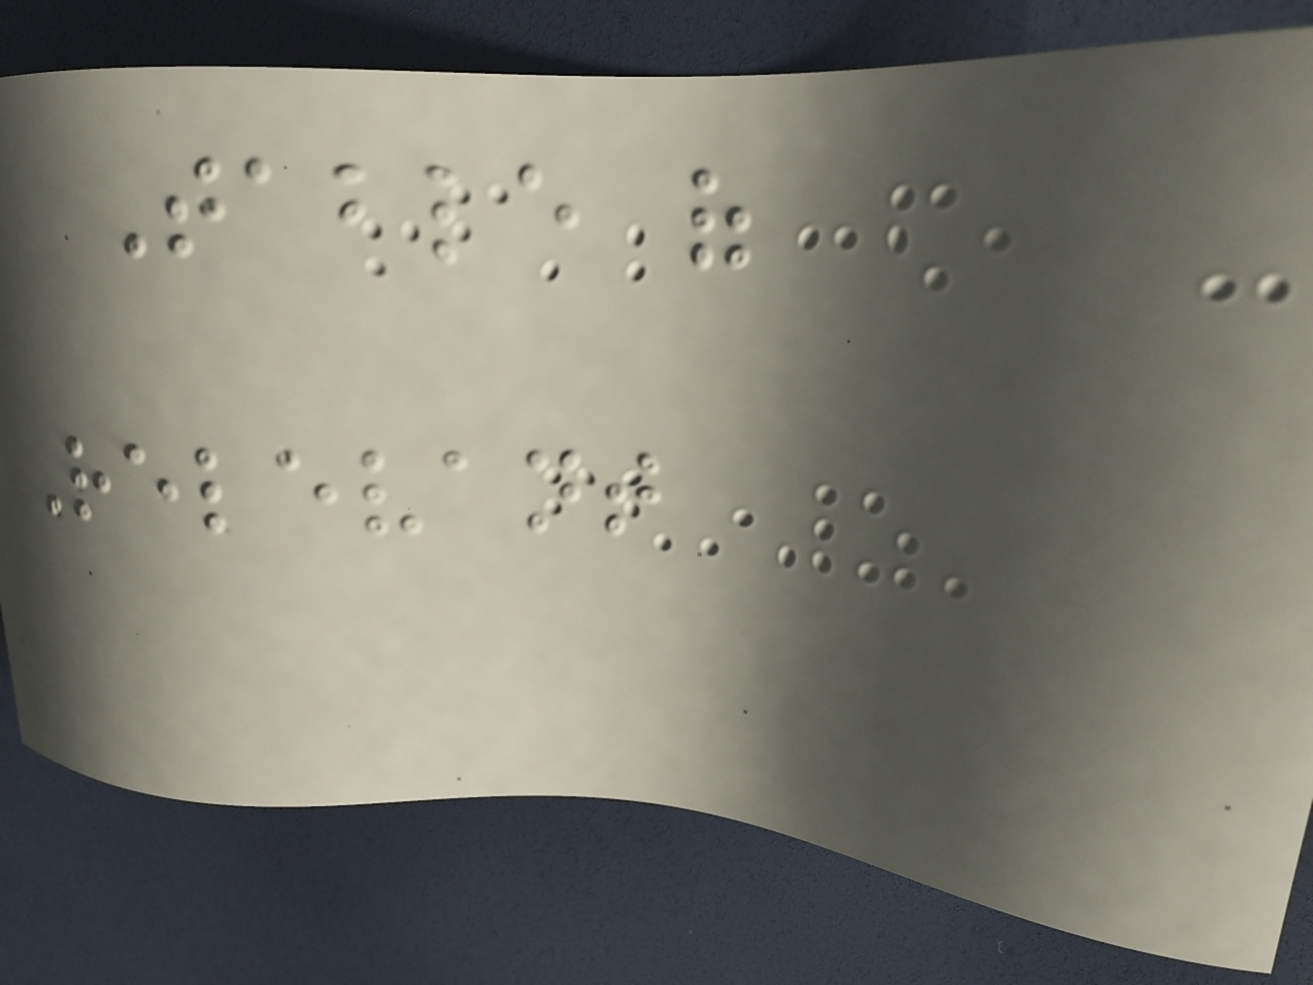Table of
Relevant
